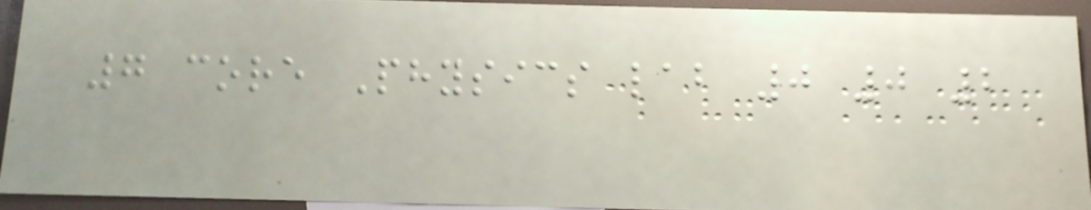7 core Physics lab 0 0 2
